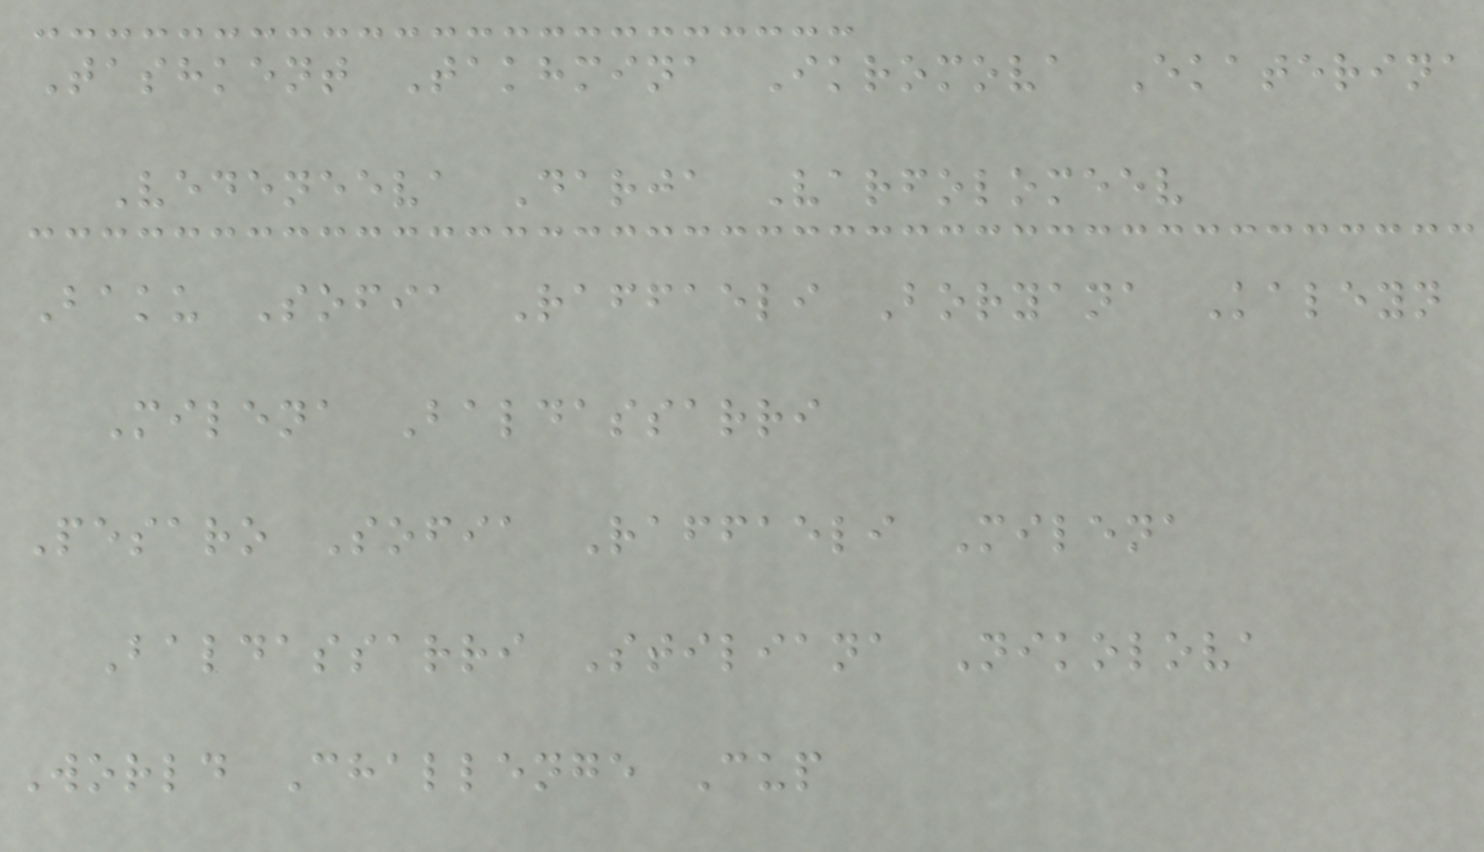Tashkent Takhmina Ikromova Ekaterina
Vedeneeva Darja Varfolomeev
Baku Sofia Raffaeli Boryana Kaleyn
Milena Baldassarri
Pesaro Sofia Raffaeli Milena
Baldassarri Stiliana Nikolova
World Challenge Cup
